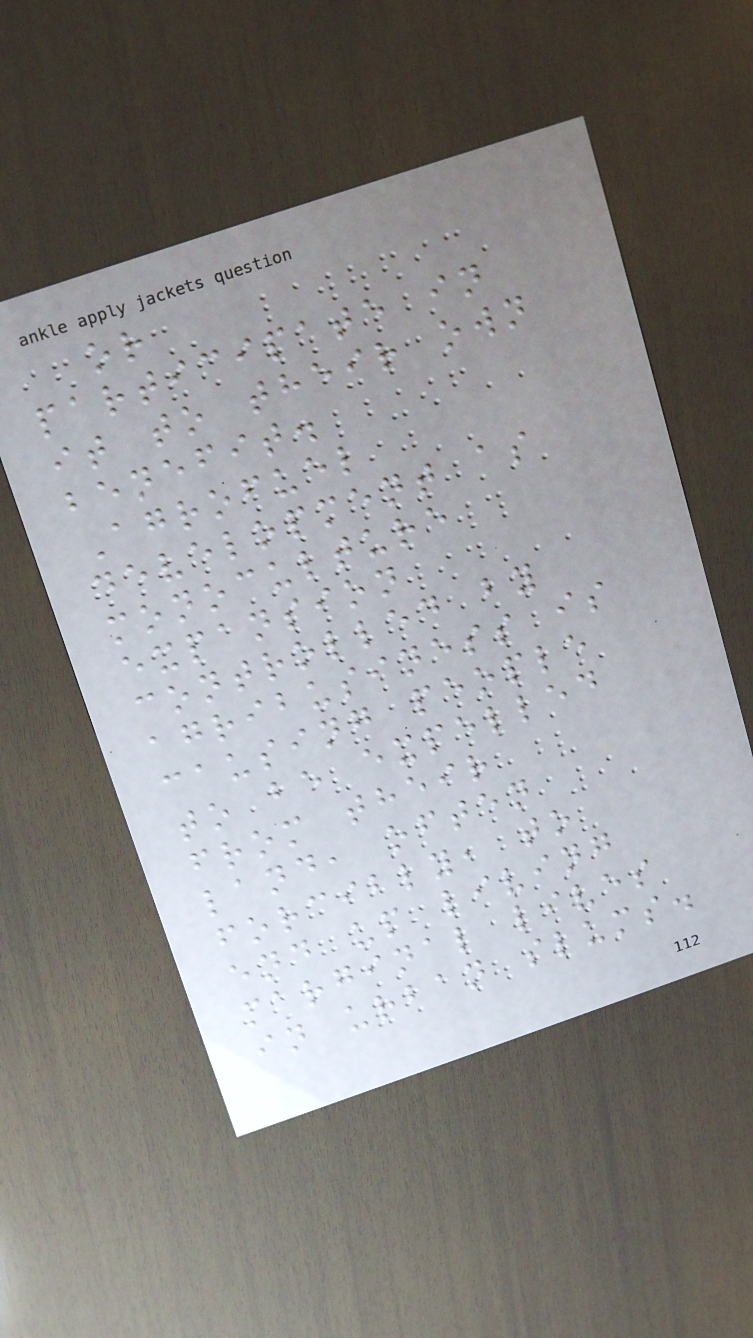or
participate in
it to their own
benefit.
Agrofuel
development as
monoculture
expansion
controlled by
agribusiness is
causing people
to be expelled
from their
land, often
forcibly, to
end up living
marginal lives
in urban slums.
